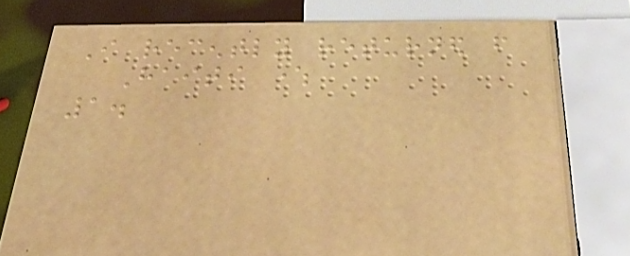I recently returned from
Haiti where
1.
